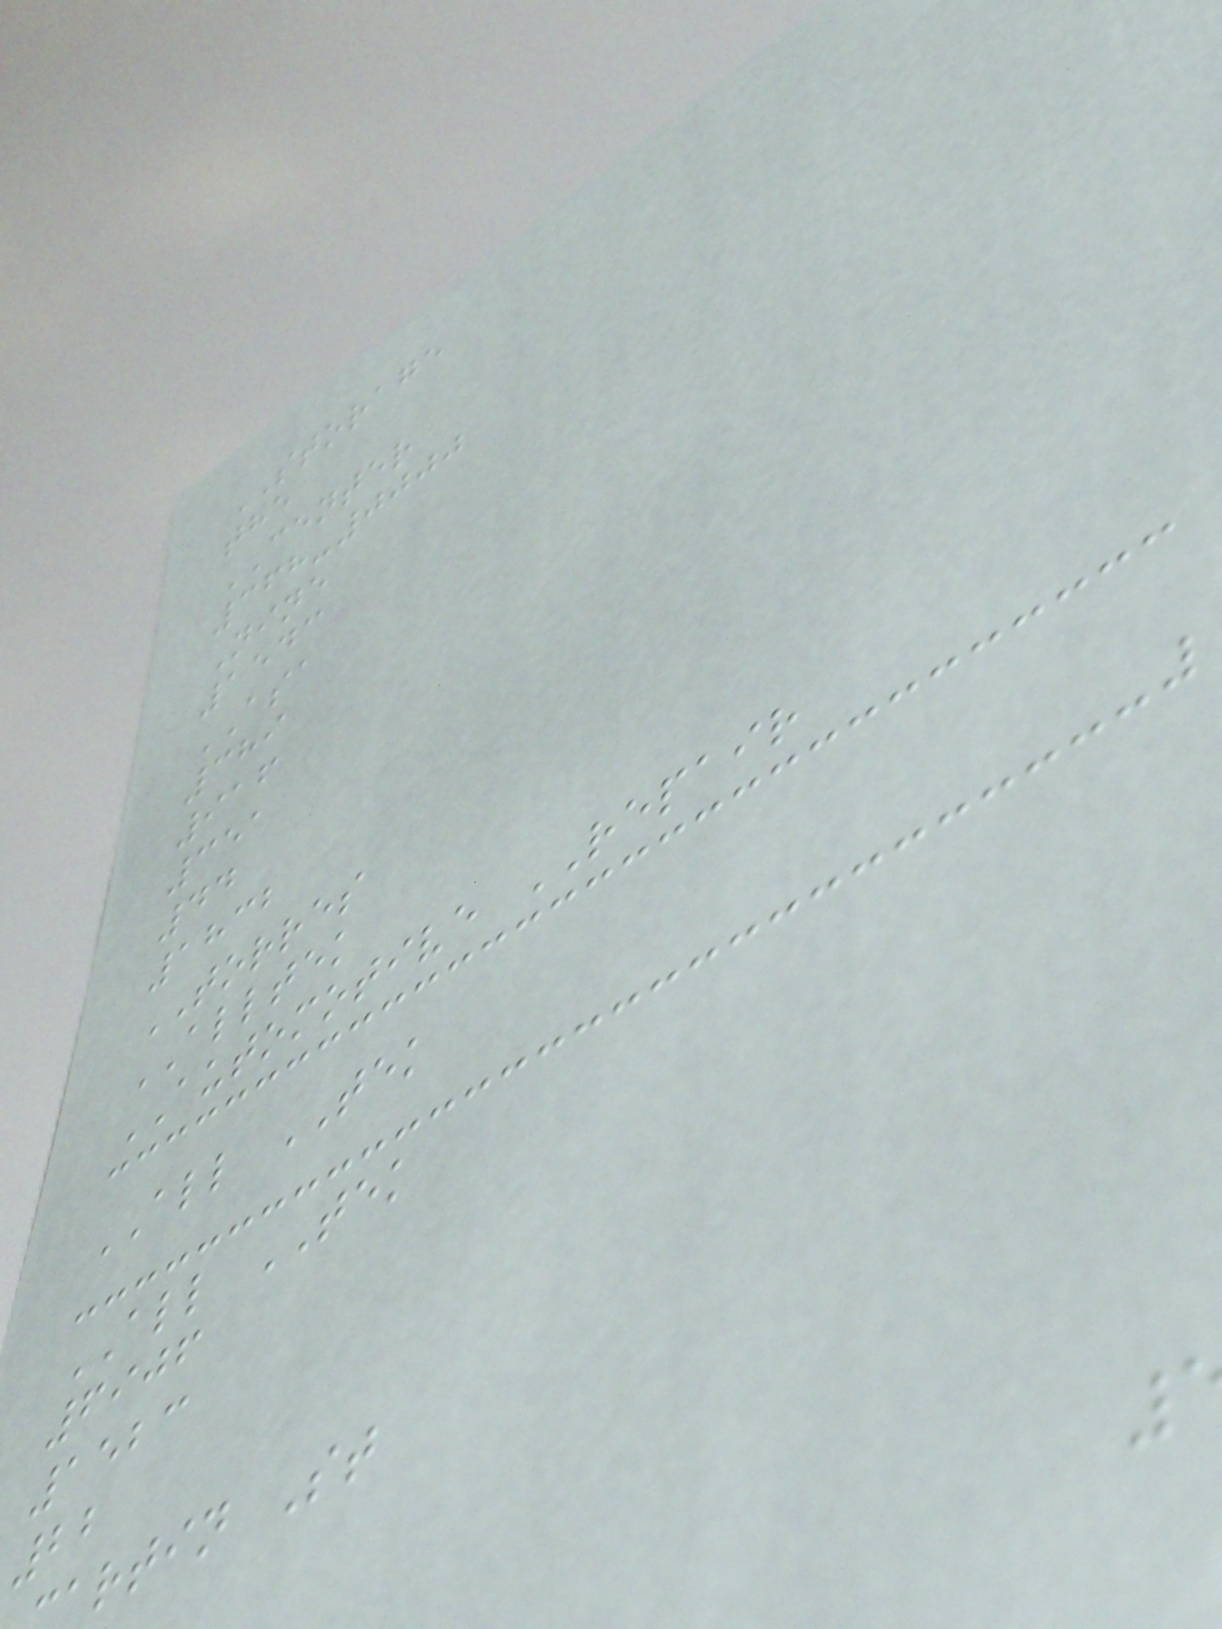STORAGE
the
CENTER
368-0000
Nine
1543
ASA
389
916
351
44
1832
TORRES
ALLTEK
AUTOMOTIVE REPAIR
ALL TEK
ALL TEK
6906
1523
22
artin St
